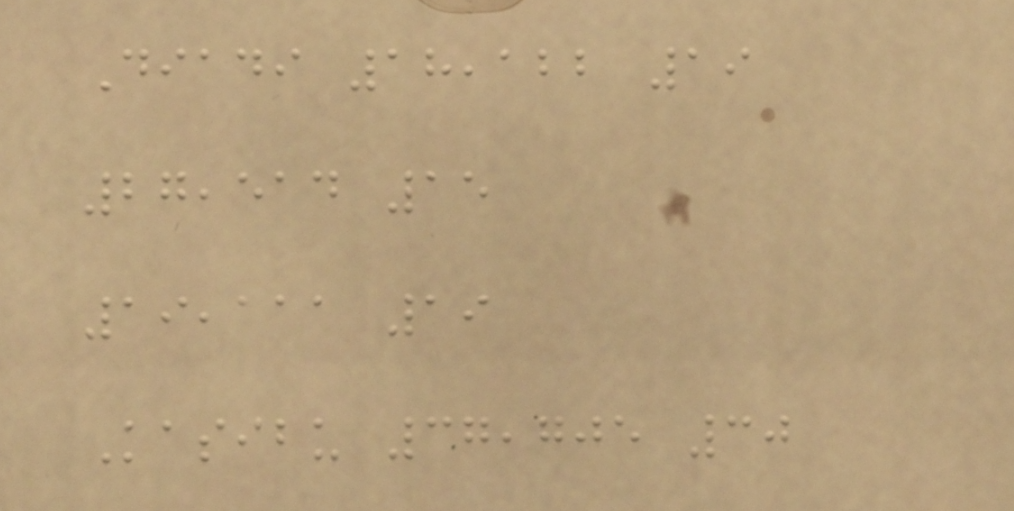Diadi 18,122 19
27,514 15
19,111 19
Kasibu 37,705 30
